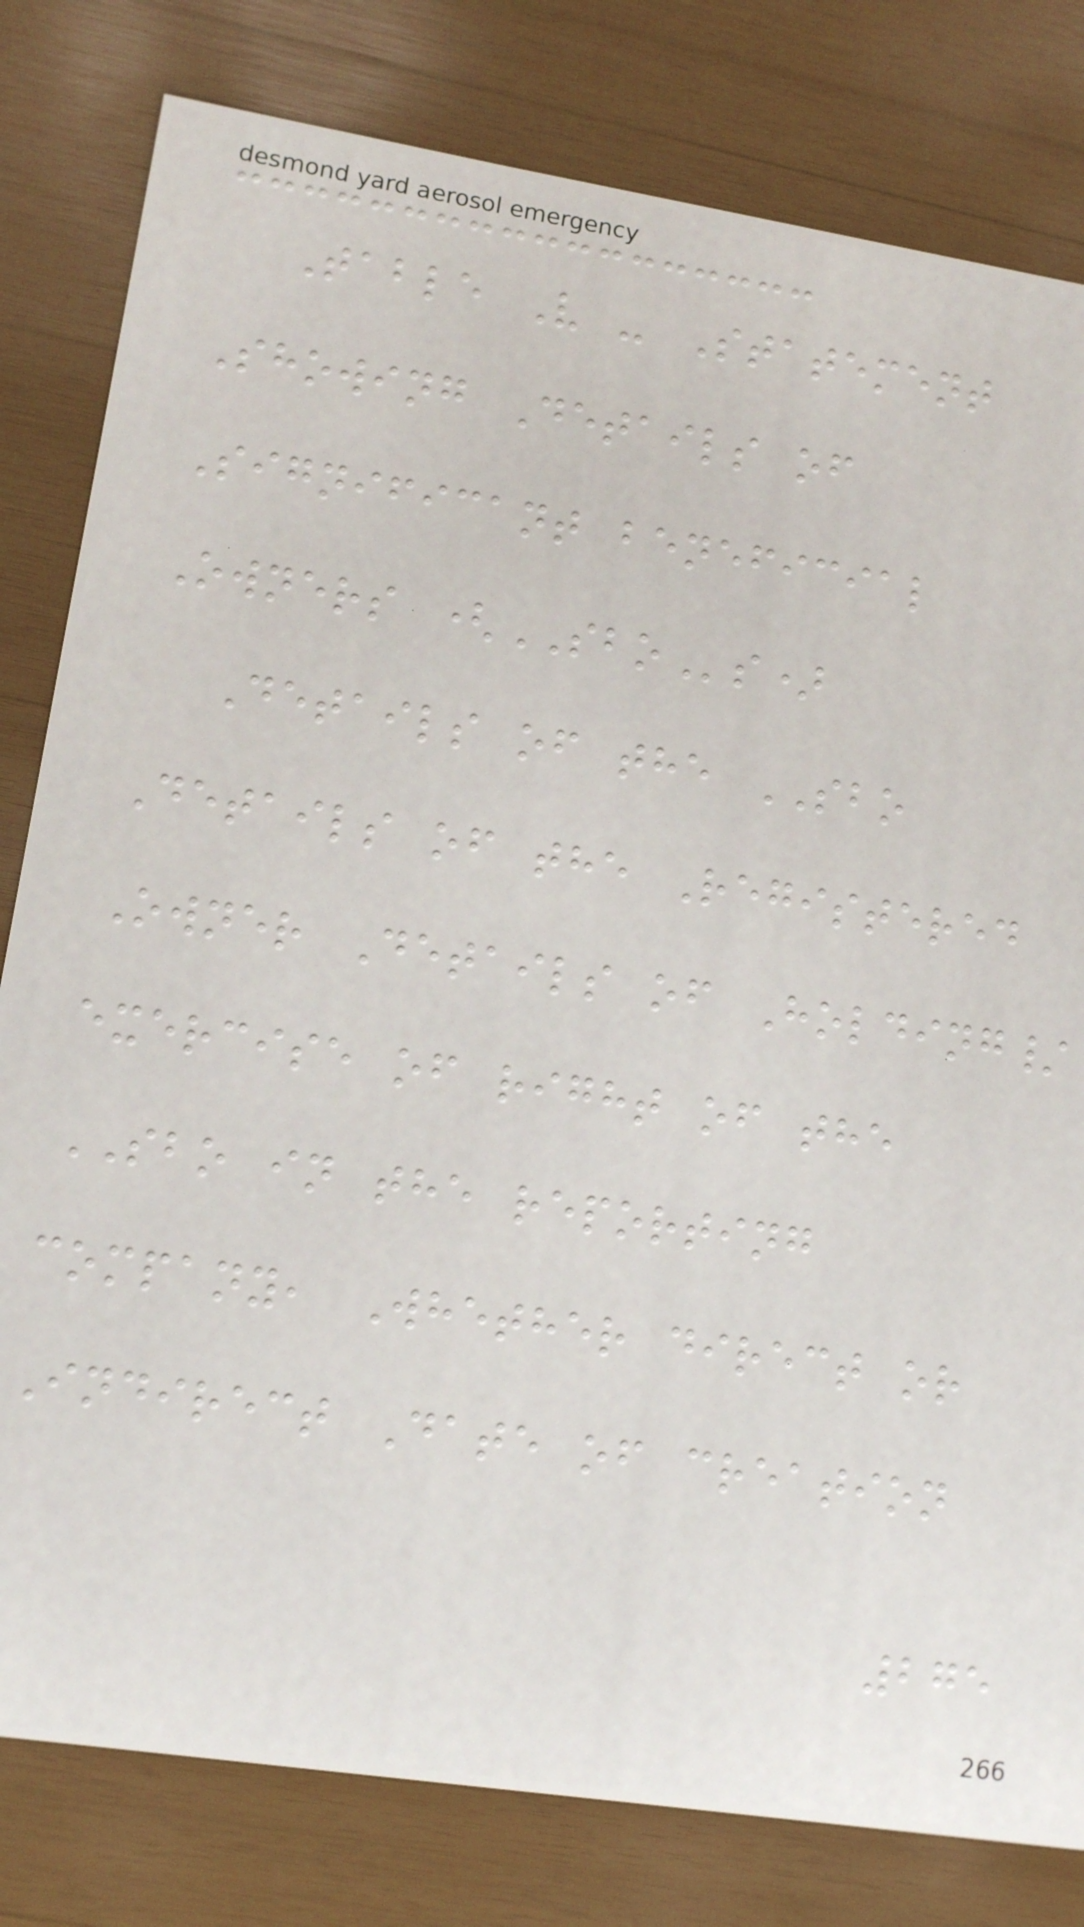Table V - Statement
Showing Details of
Significant beneficial
Owners (SBOs)
Details of the SBO
Details of the Registered
Owner Details of Holding/
exercise of right of the
SBO in the reporting
company, Whether direct or
Indirect Date of creation
275
